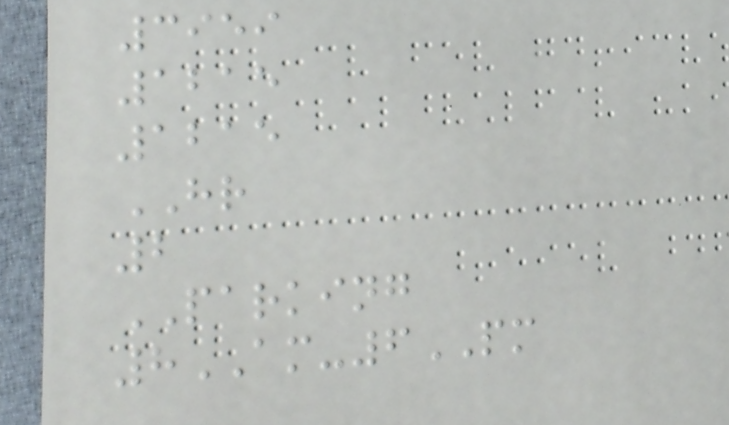3959
1215
1215
HR
2
PARKING
8AM-6PM
